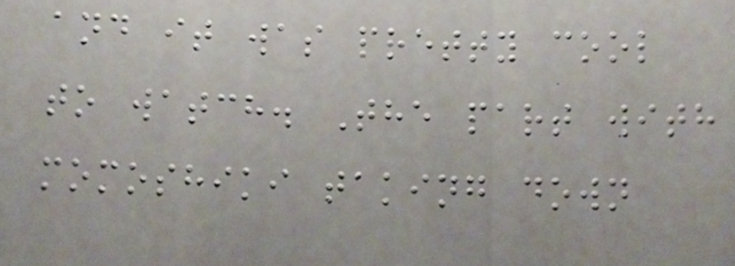and it was pretty cool
to watch. The part with
momoshiki taking down
